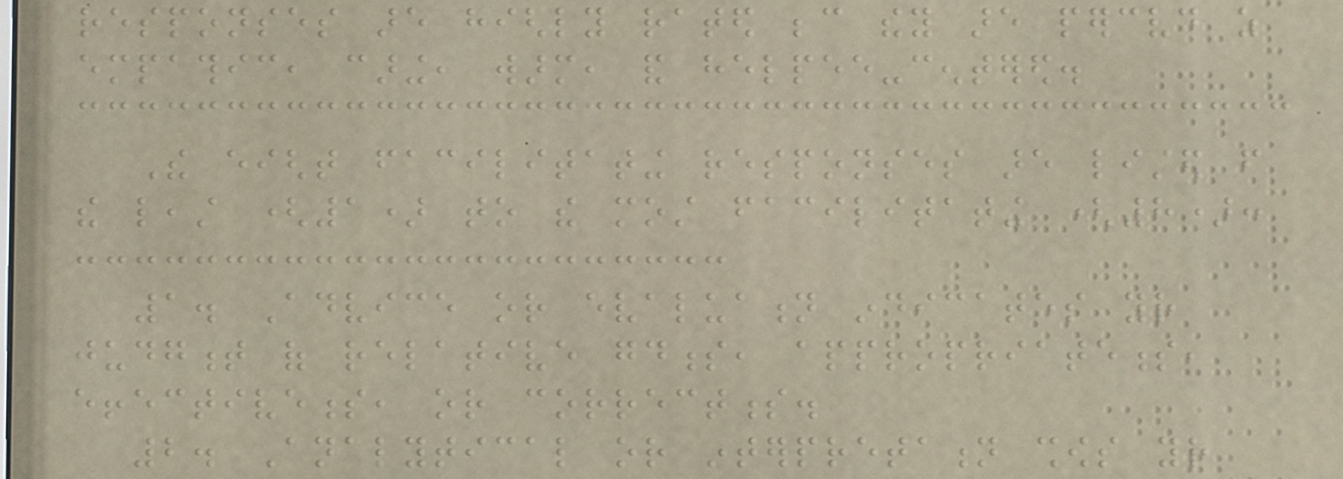responses are highly rated because they are perceived as
empathic, caring, warm, and helpee-centered.
The eight facilitating responses are listed from
the least (1) to the most facilitating (8):
1. Advice or evaluation indicates your
judgment of relative goodness, appropriateness,
effectiveness, or correctness.
2. Analytical or interpretation shows your
